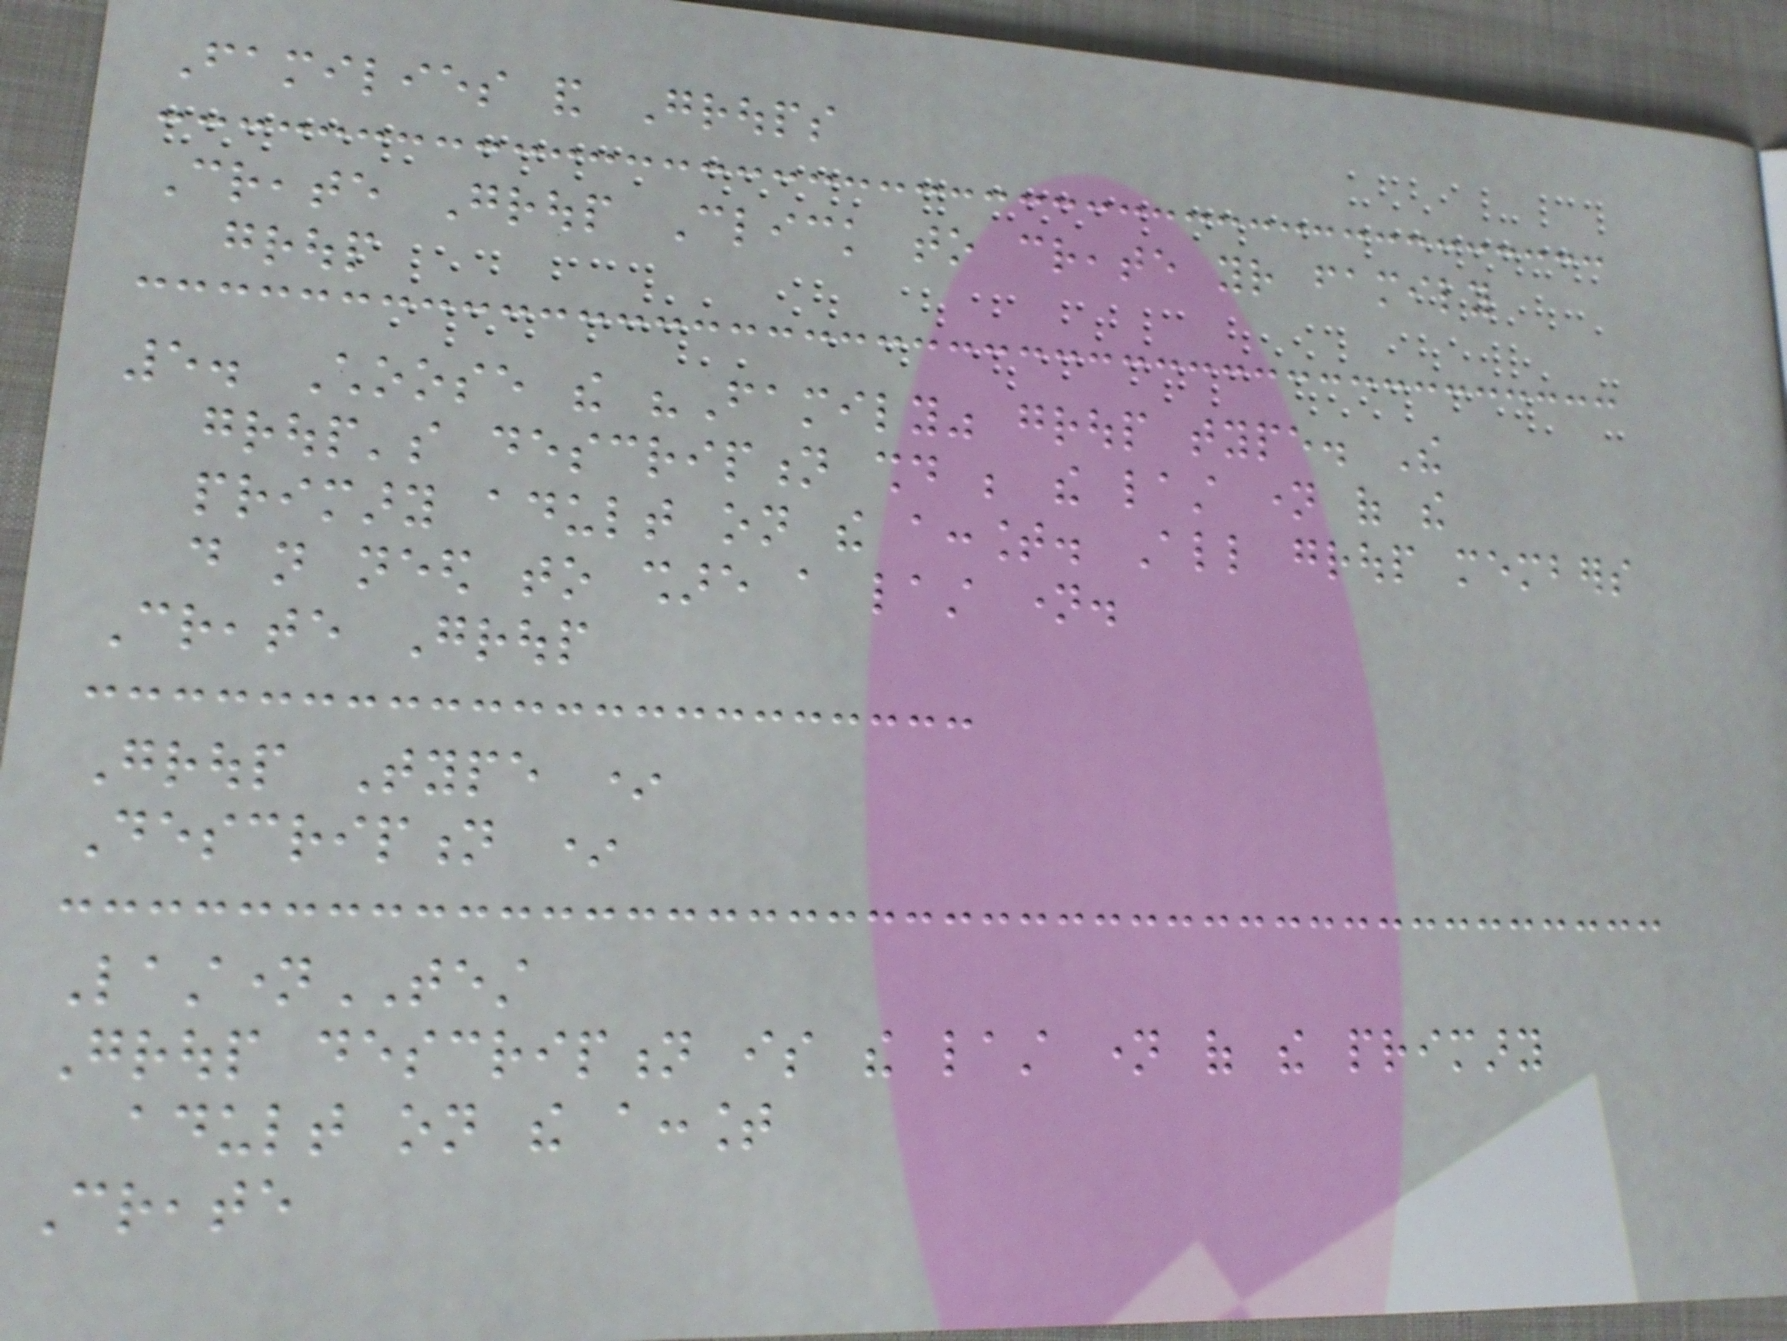Families and Groups
Create Group Click to create your family
group
5. Choose the "Family" group type. The
group's description should be the last name of the
primary adult on the account. All group members
do not need to share a last name.
Create Group
Group Type *
Description *
LastnameTEST
Group description is the last name of the primary
adult on the account
Create
